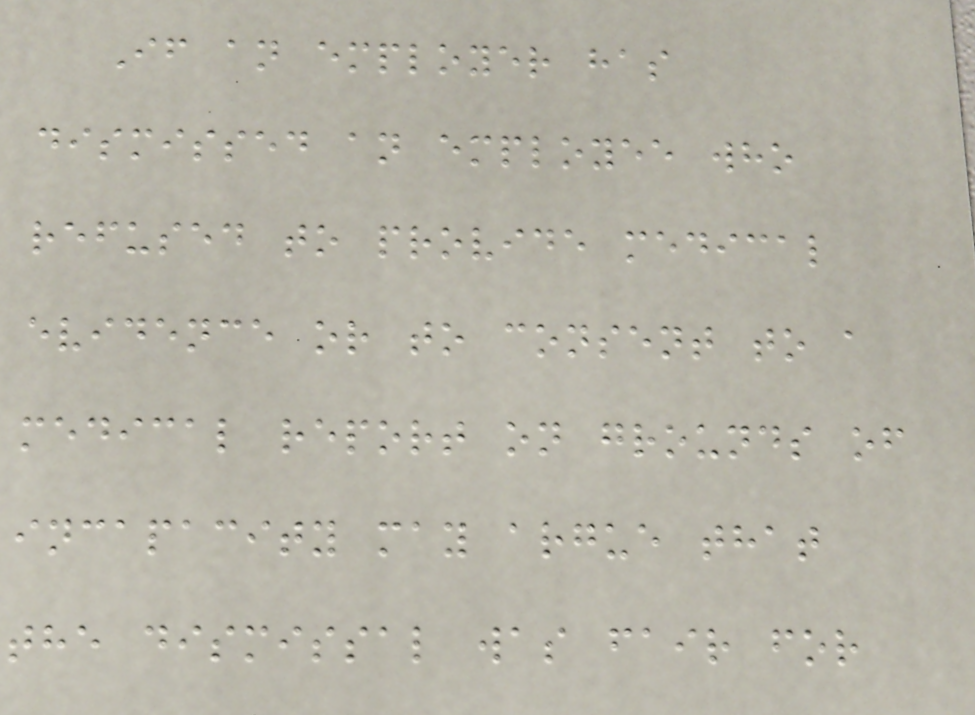If an employer has
dismissed an employee who
refused to provide medical
evidence or to consent to a
medical report on grounds of
incapacity may argue that
the dismissal was fair for
